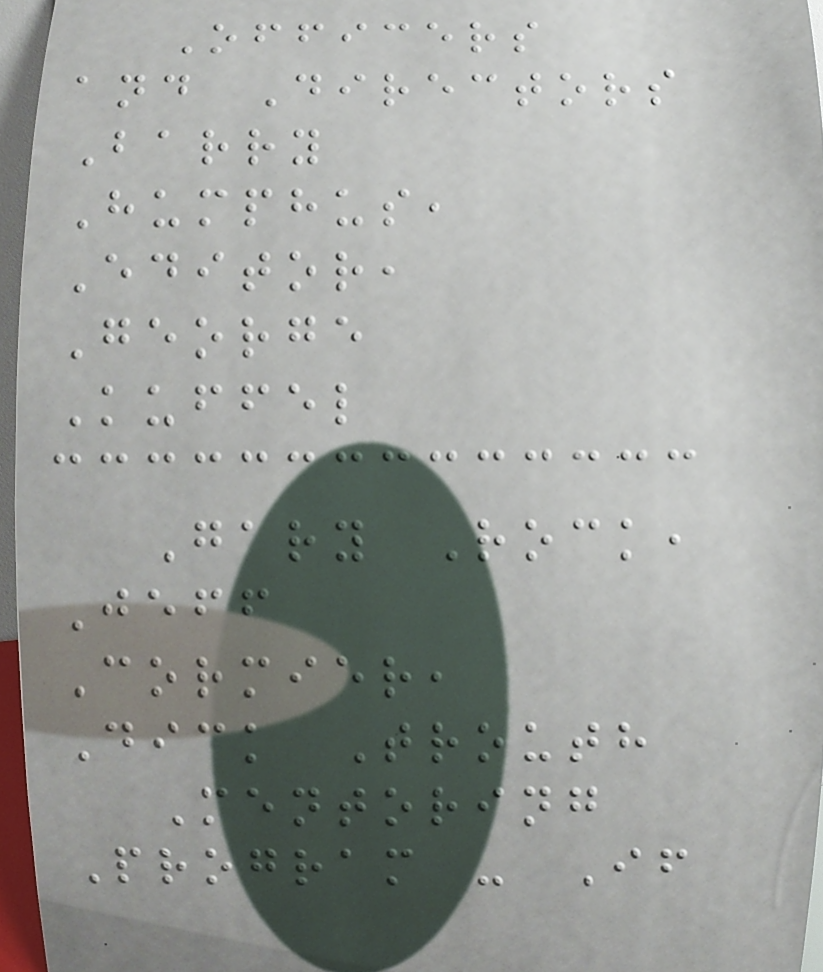Officers
and Directors
Barry
Humphus,
Editor,
George
Kuffel
Gary Rock,
Jeff
Cormier,
Dick Trouth
Mentoring
Program - If
